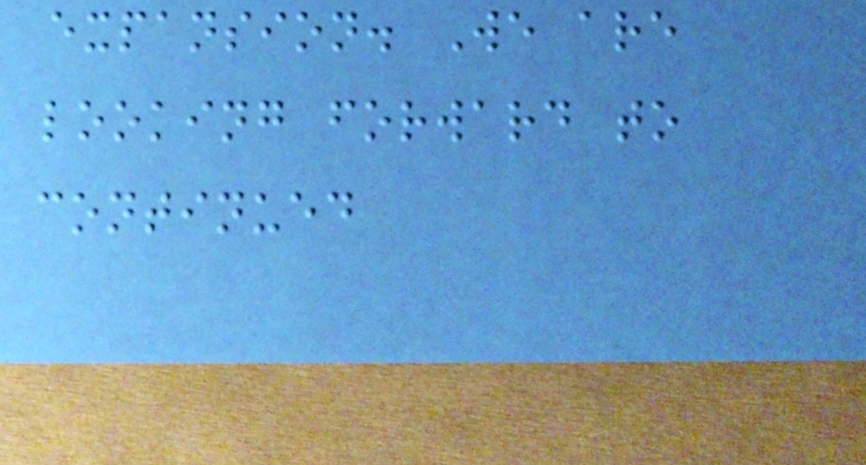expansion. We are
looking forward to
continued
